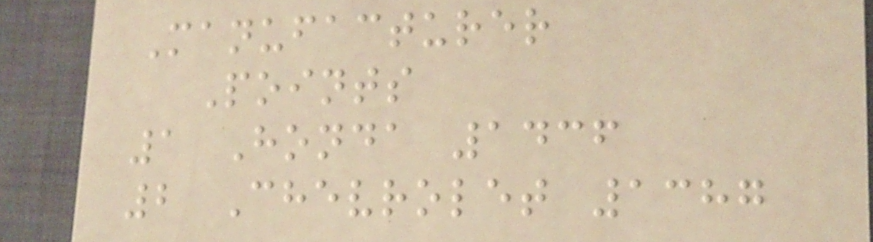Manufacturer
Points
1 Honda 1436
2 Chevrolet 1387
